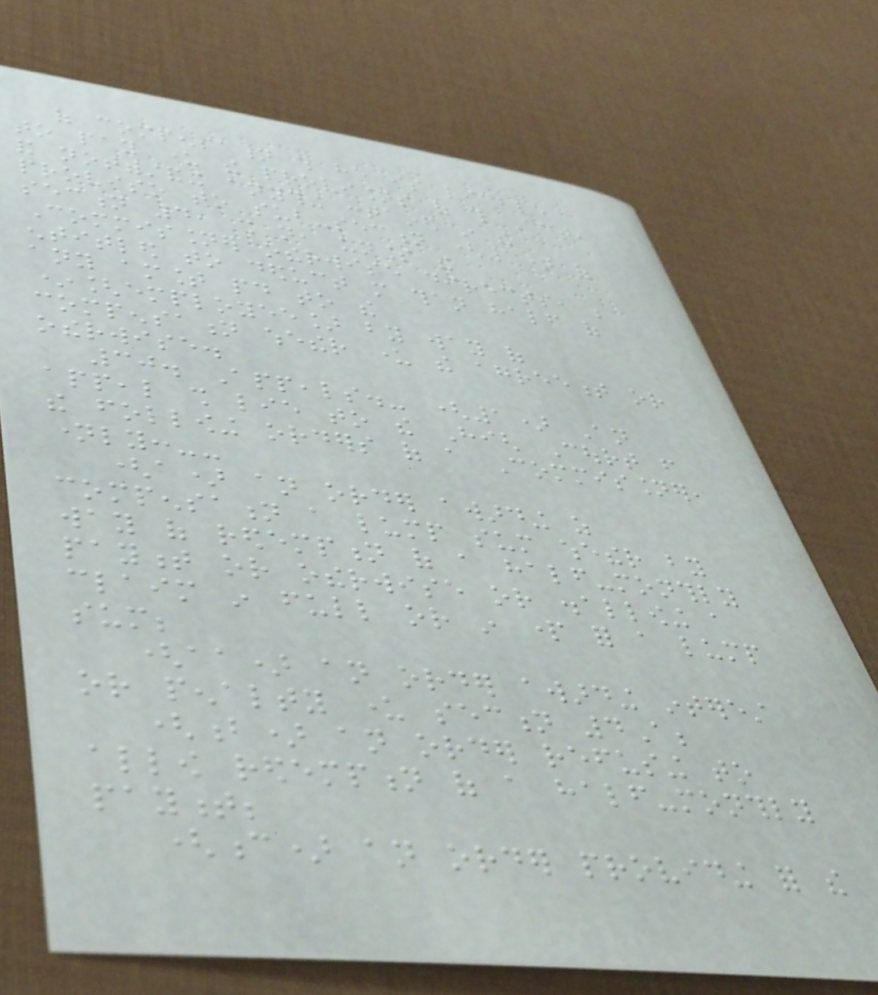of compensation which he is liable
to pay under the provisions of this Act,
and notwithstanding anything contained in the
proviso to sub-section (1) of
section 4, shall not, unless the
Commissioner otherwise directs, be
entitled to deduct more than half of
any amount paid to the
*[employee] by way of
compensation whether under the agreement or
otherwise.
30. Appeals.- (1) An
appeal shall lie to the High Court from
the following orders of a Commissioner,
namely:--
(a) an order awarding as
compensation a lump sum whether by
way of redemption of a half-monthly
payment or otherwise or disallowing a
claim in full or in part for a lump
sum;
(aa) an order awarding interest
or penalty under section 4A;
(b) an order refusing to
allow redemption of a half-monthly
payment;
(c) an order providing for the
